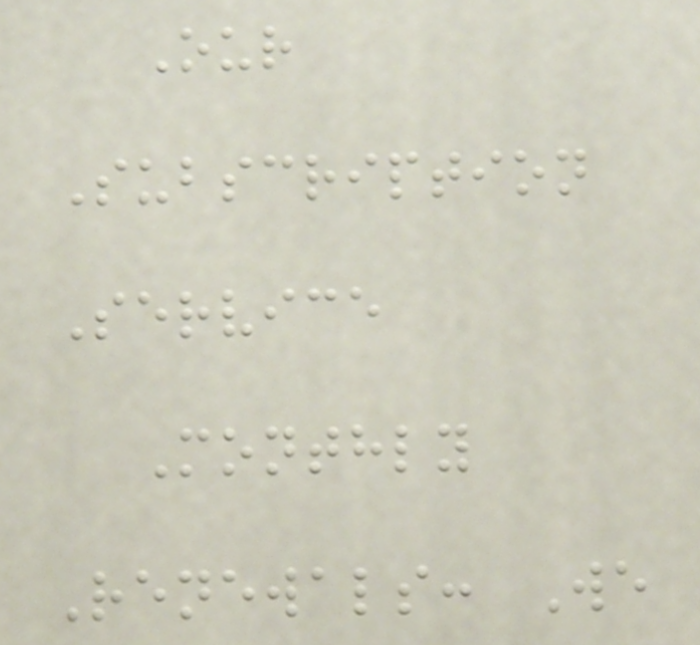Our
Subscription
Service
Monthly
Renewals: We
